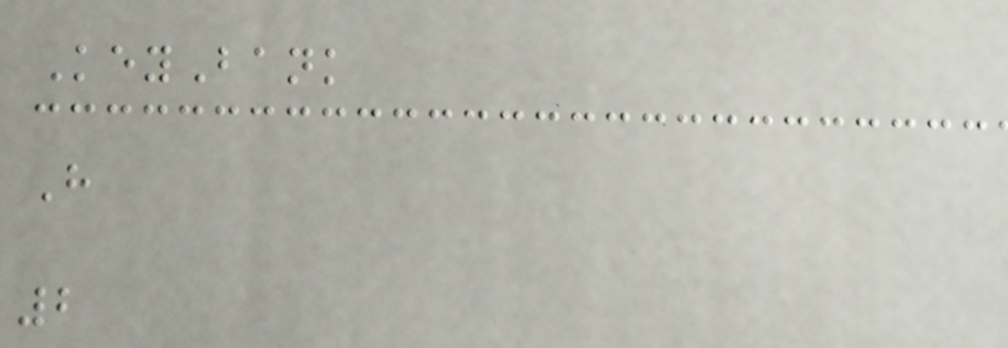KeyBank
H
2
